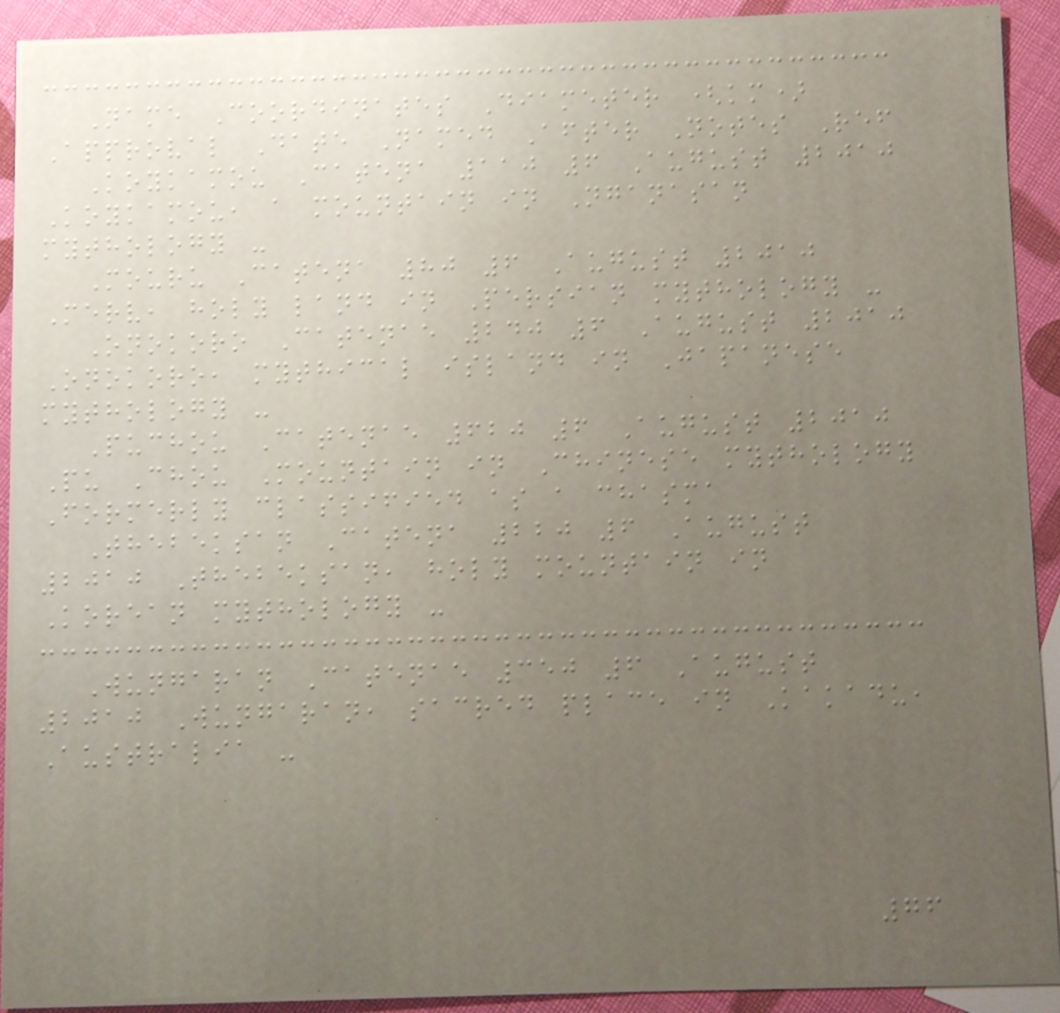Name Coordinates Diameter (km)
Approval Date Named After Notes Ref
Koykamou Catena 110 6 August 2010
Koykamou, a mountain in Nganasan
mythology -
Mouru Catena 80 6 August 2010
Merv, holy land in Persian mythology -
Onokoro Catenae 240 6 August 2010
Onokoro, mythical island in Japanese
mythology -
Puchou Catenae 620 6 August 2010
Pu Chou Mountain in Chinese mythology
Formerly classified as a chasma
Thebeksan Catena 220 6 August
2010 Thebeksan, holy mountain in
Korean mythology -
Wungaran Catenae 350 6 August
2010 Wungaran, sacred place in Kakadu,
Australia -
76
